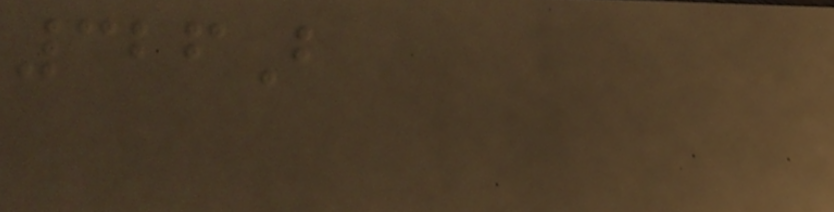326B
